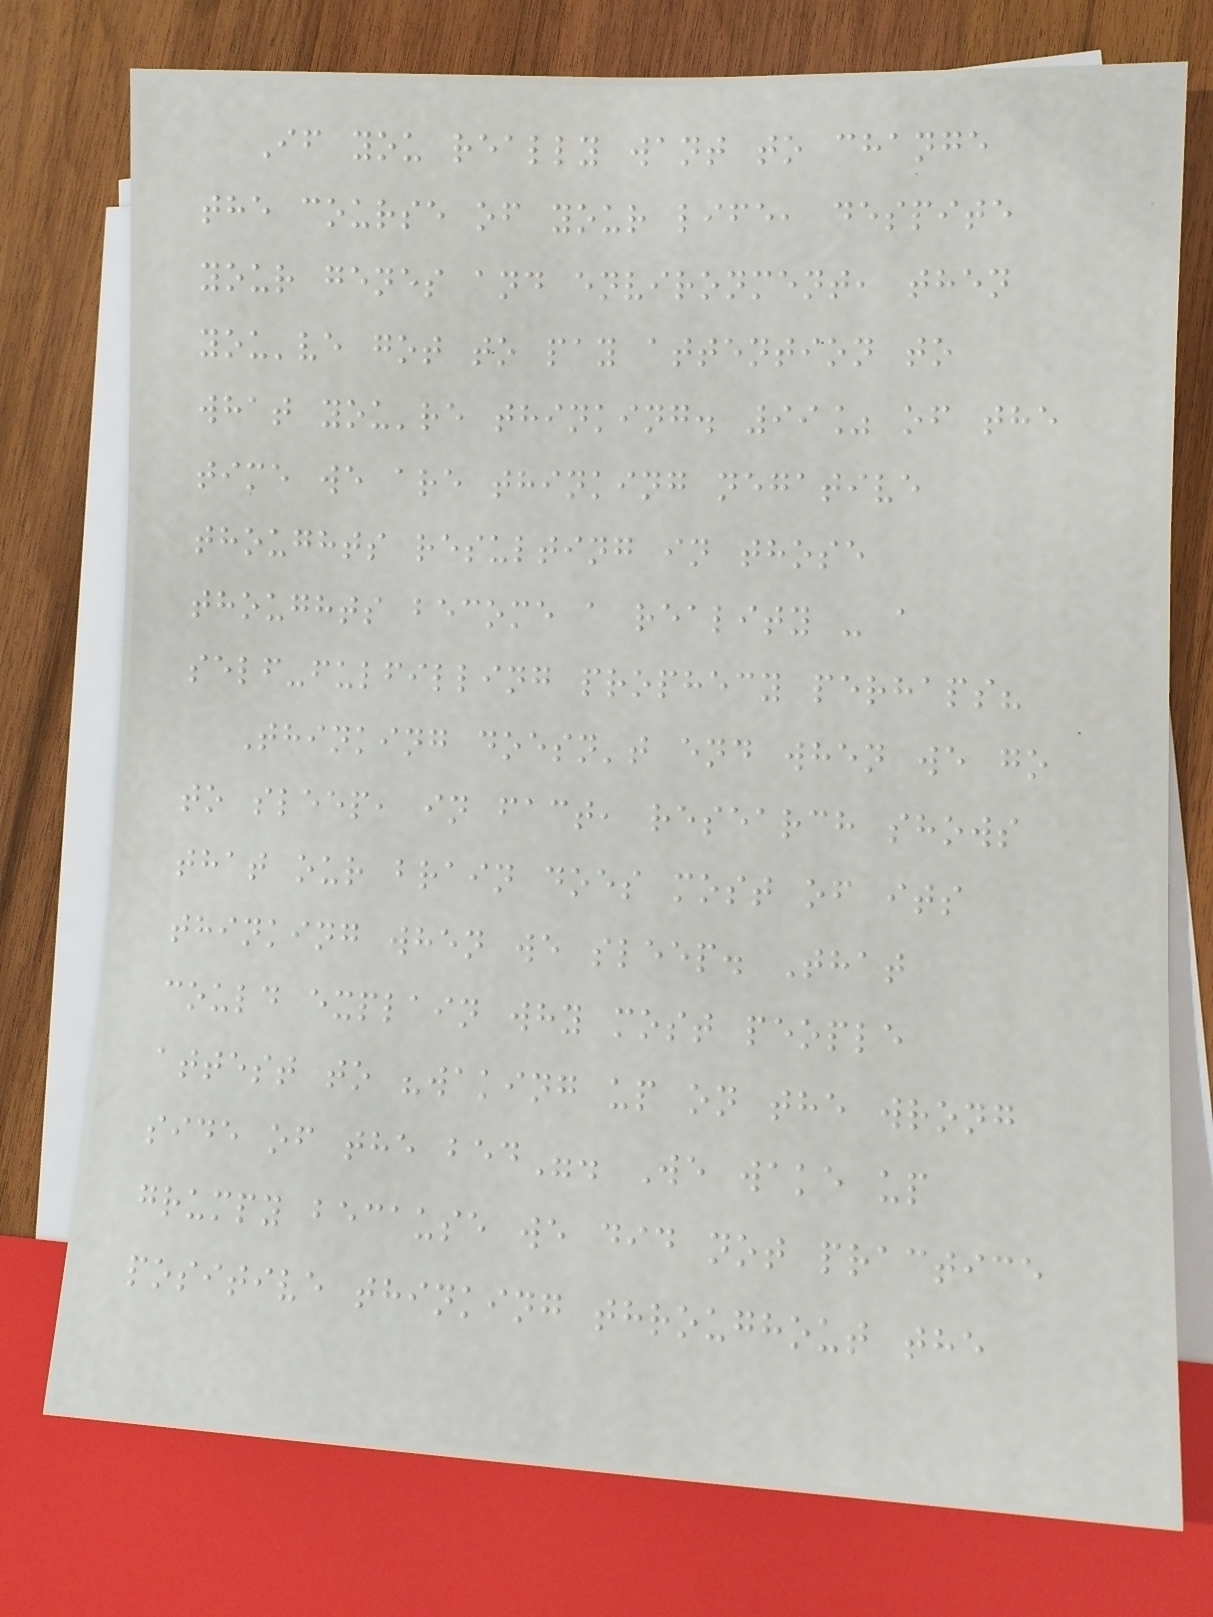If you really want to change
the course of your life, despite
your genes and environment, then
you've got to pay attention to
what you're thinking. 99% of the
time we are thinking negative
thoughts resulting in those
thoughts become a reality - a
self-fulfilling prophecy perhaps?
Thinking doesn't end when we go
to sleep, in fact, research shows
that our brain does most of its
thinking when we sleep. That
could explain why most people
attest to "waking up on the wrong
side of the bed". We wake up
grumpy because we did not practice
positive thinking throughout the
